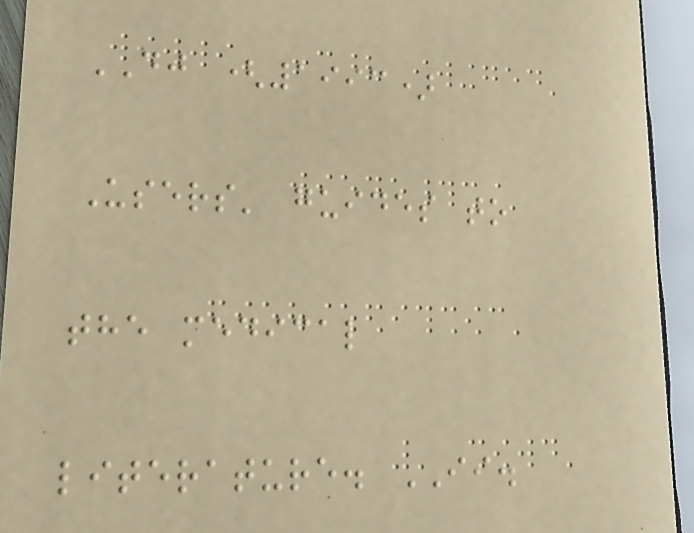DJ (1993)
Users' guides to
the medical
literature. II.
